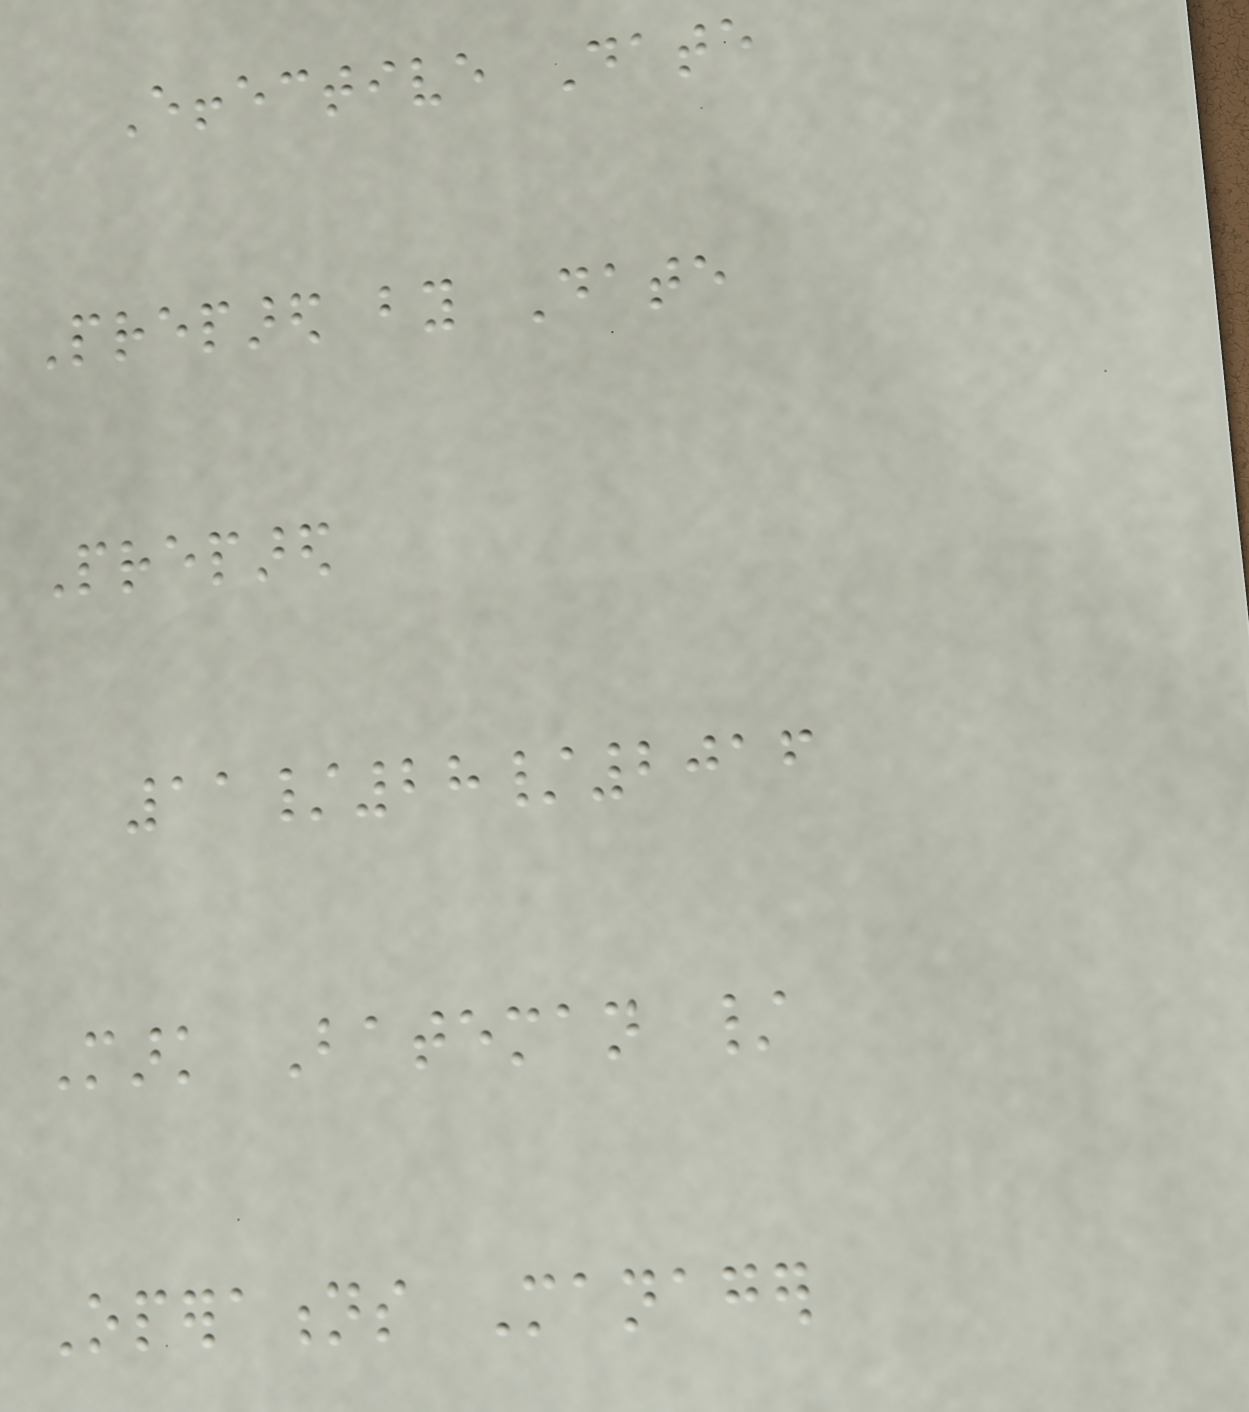Effective Date
Prepared by Date
Prepared
11/28/2016
Mark Bateman /
Operations Manager
